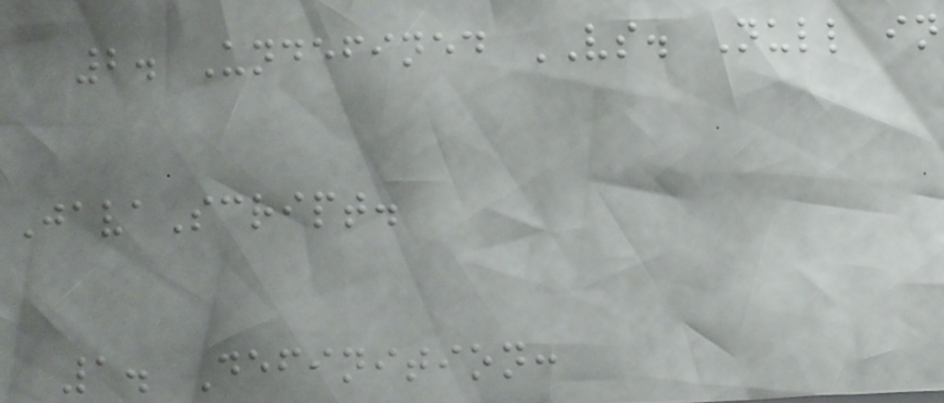2. Undefined VS. Null in
JavaScript.
1. Definition:
